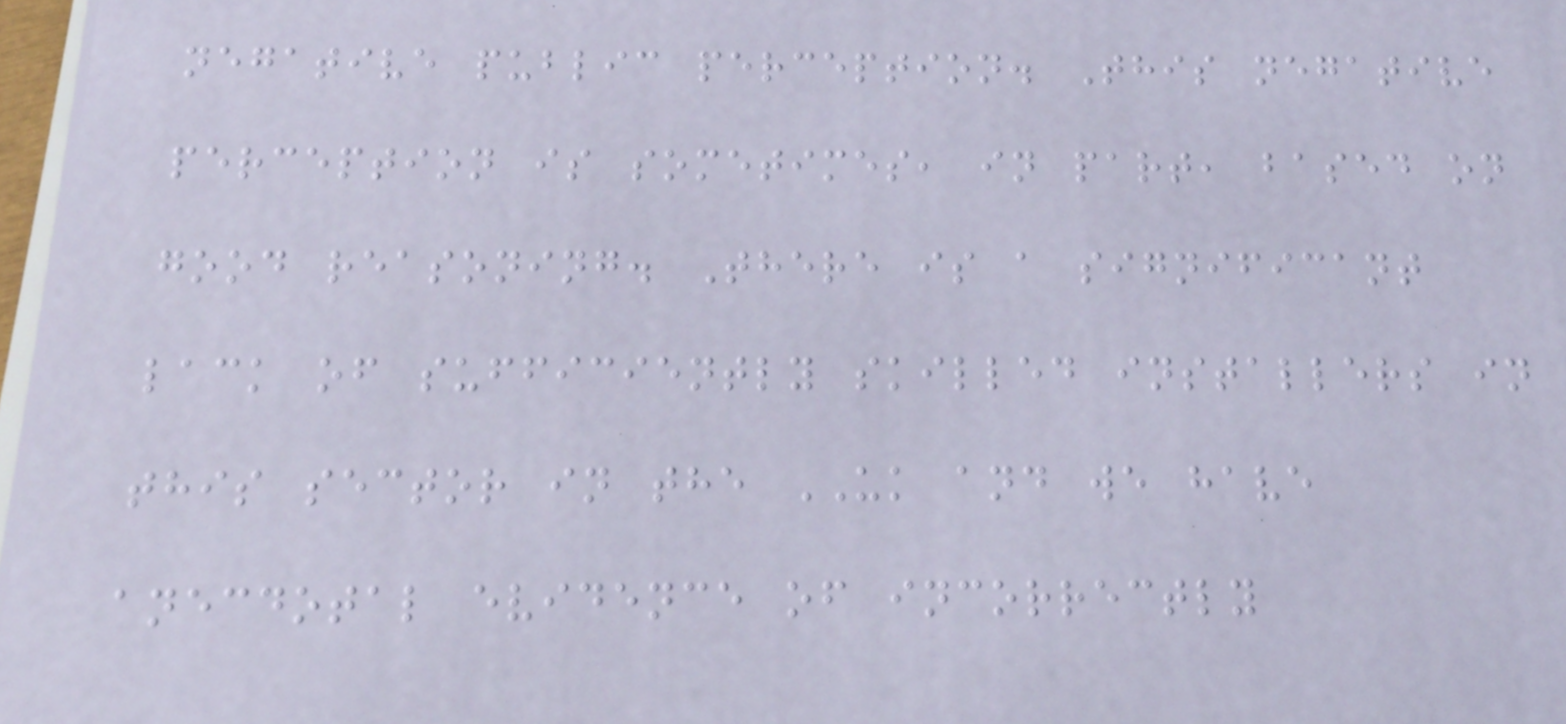negative public perception. This negative
perception is sometimes, in part, based on
good reasoning. There is a significant
lack of sufficiently skilled installers in
this sector in the UK and we have
anecdotal evidence of incorrectly
